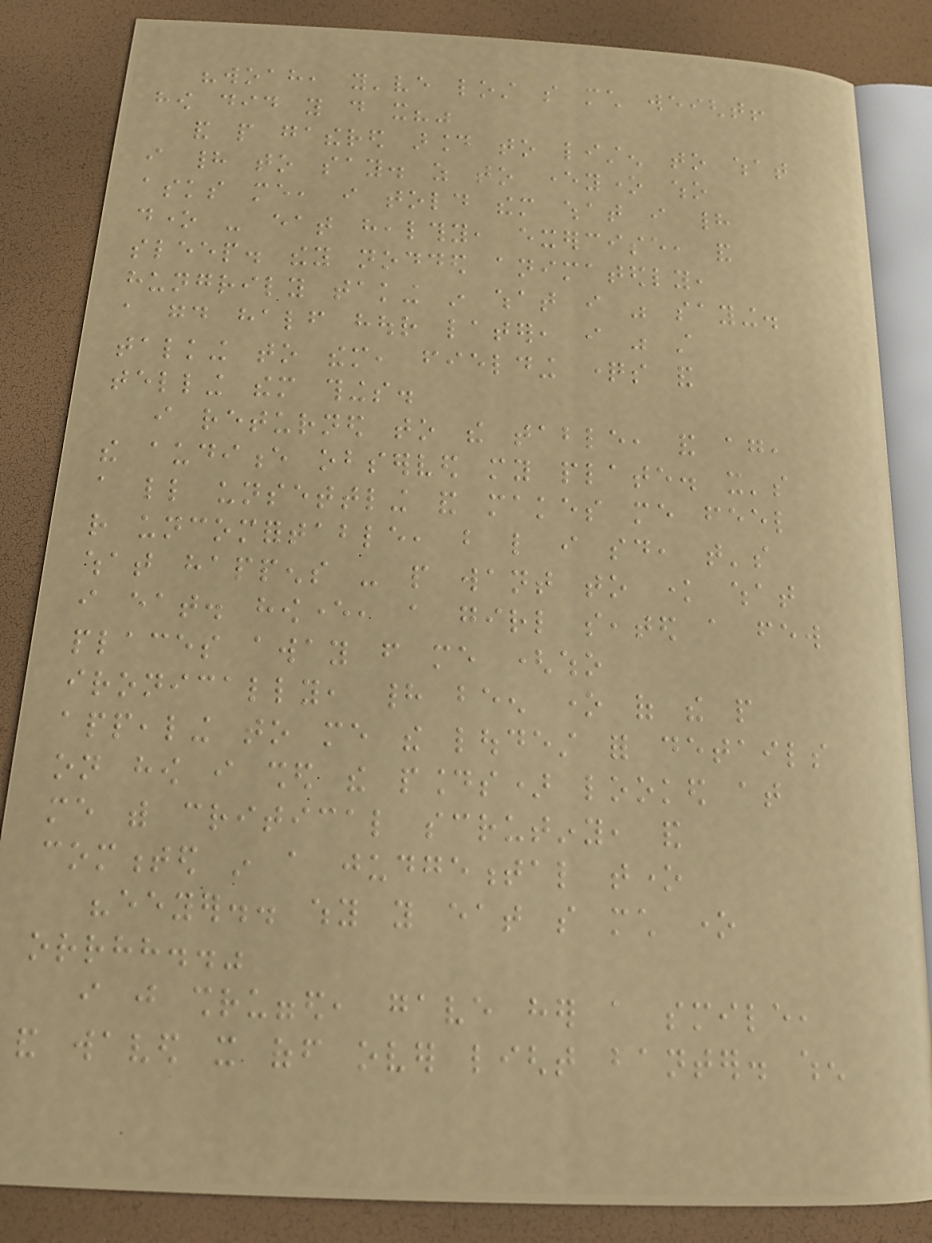"woah, you've lost so much weight!
how did you do it?"
and people gathered around to listen to what
i had to say. as to everyone who
asks me, i told them what i had
done - eat healthy, exercise, and
sleep. they nodded animatedly,
hungrily taking in what i was saying.
a good half hour later, i was still
talking to them, fielding questions and
telling them things.
i returned to the table, and again,
the audience observed my plate. it's
a little unsettling and makes me feel
rather uncomfortable, but like i said, that's
what happens - people want to know what
i eat. however, a girl seated a few
places away from me (who
ironically, had been one of the people
appealing to me the loudest for details
on how i shed the pounds) looked at
me with critical scrutiny, and
commented in a judgemental tone
"eeyer.. why you eat so much one
orrhh.."
i just shrugged, gave her a smile,
and waved it off over light banter. when
